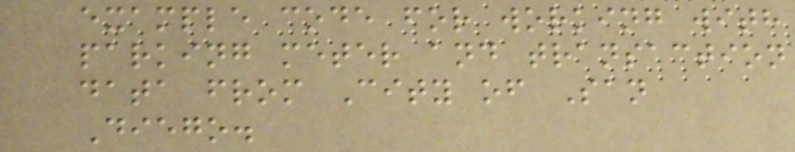example code for working with
parking meter and transaction
data from City of San
Diego.
